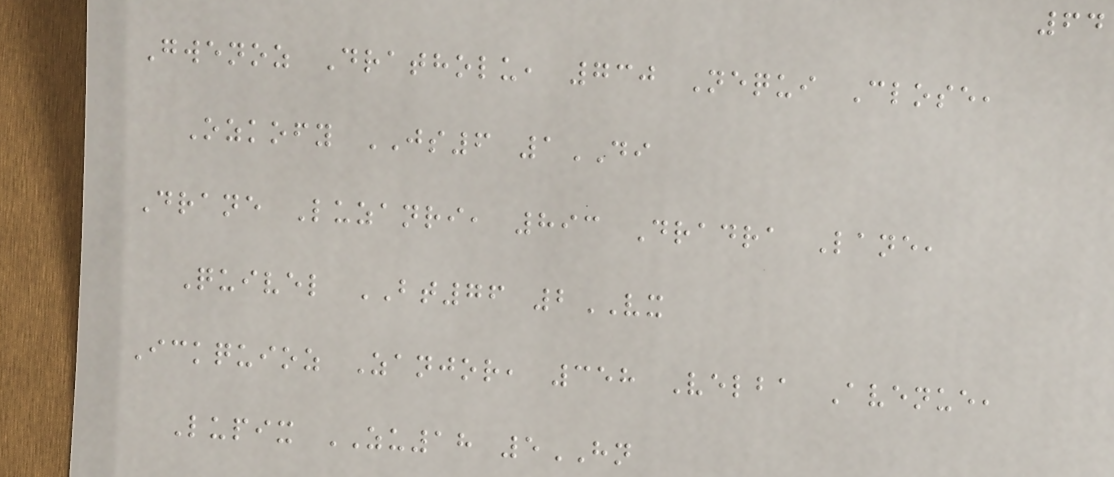64
Gwenoz Dratholu, 730 Nequi Close,
Ozkofy JS6 1DI
Drane Luzanri, 893 Dradra Lane,
Quivel BT76 2VX
Ickquioz Zanjor, 358 Velba Avenue,
Lupix ZU18 5HN
